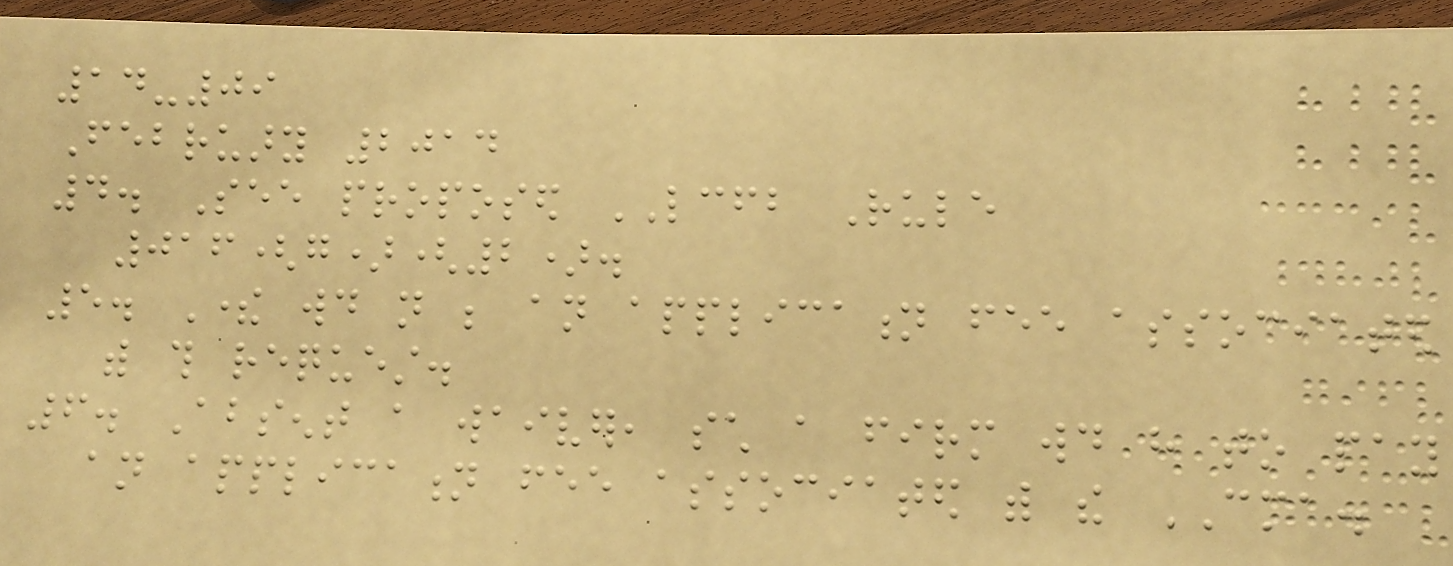14-09
February 2014
4. See proposed LCFB Rule
016(g)(2).
5. There would not be an application fee associated
with this request.
6. Absent a waiver, such a firm would have to pay
an application fee associated with the CMA.
